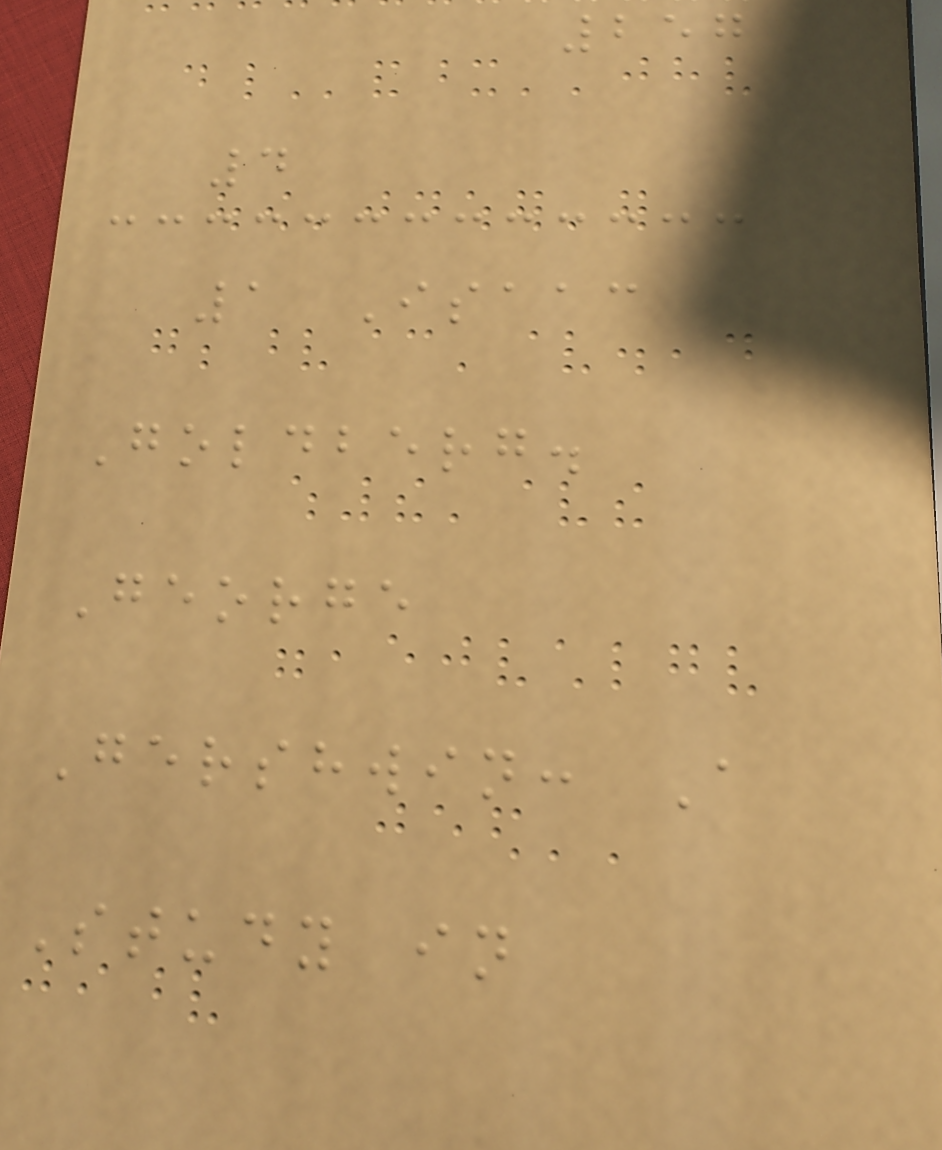257
4
1 Isaac
Goldberg.
George
Gershwin: A
Study in
